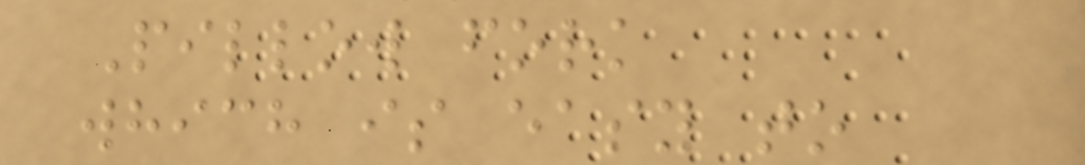Pillow fork
which is easy to
